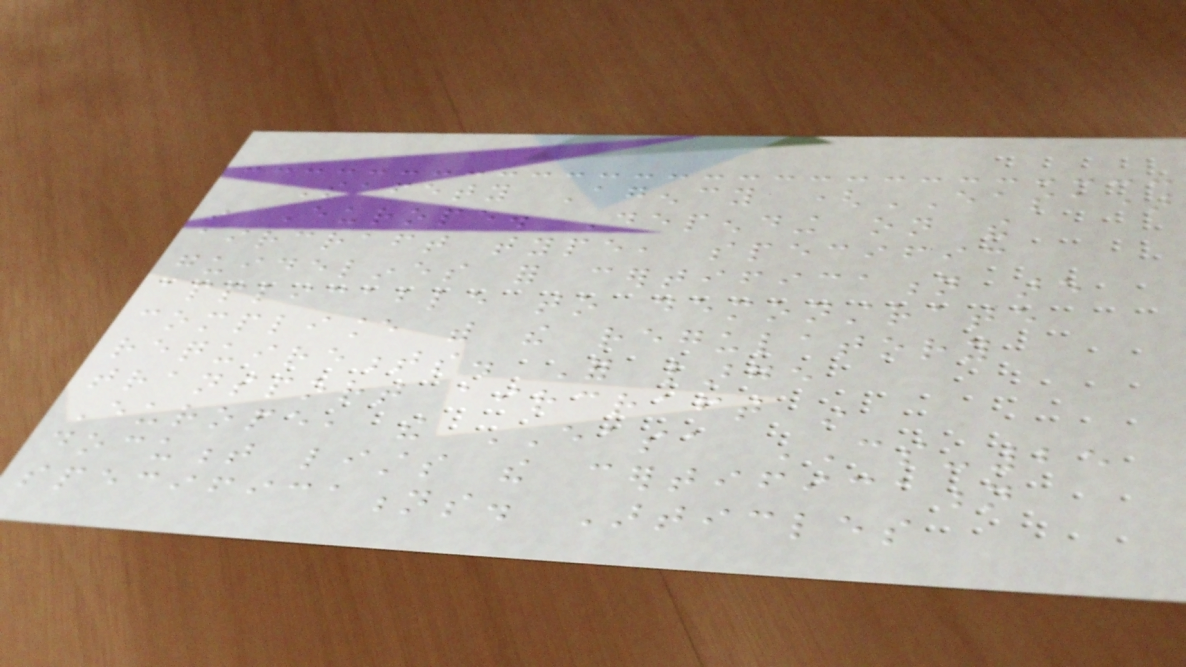Safety Agency (EASA)
in Europe. Depending on the
aircraft type, specific
guidelines for certification are
applicable to demonstrate
compliance with the regulatory
requirements. For large
transport aircraft in
Europe, the EASA CS-25
document lists the certification
specifications. Articles
